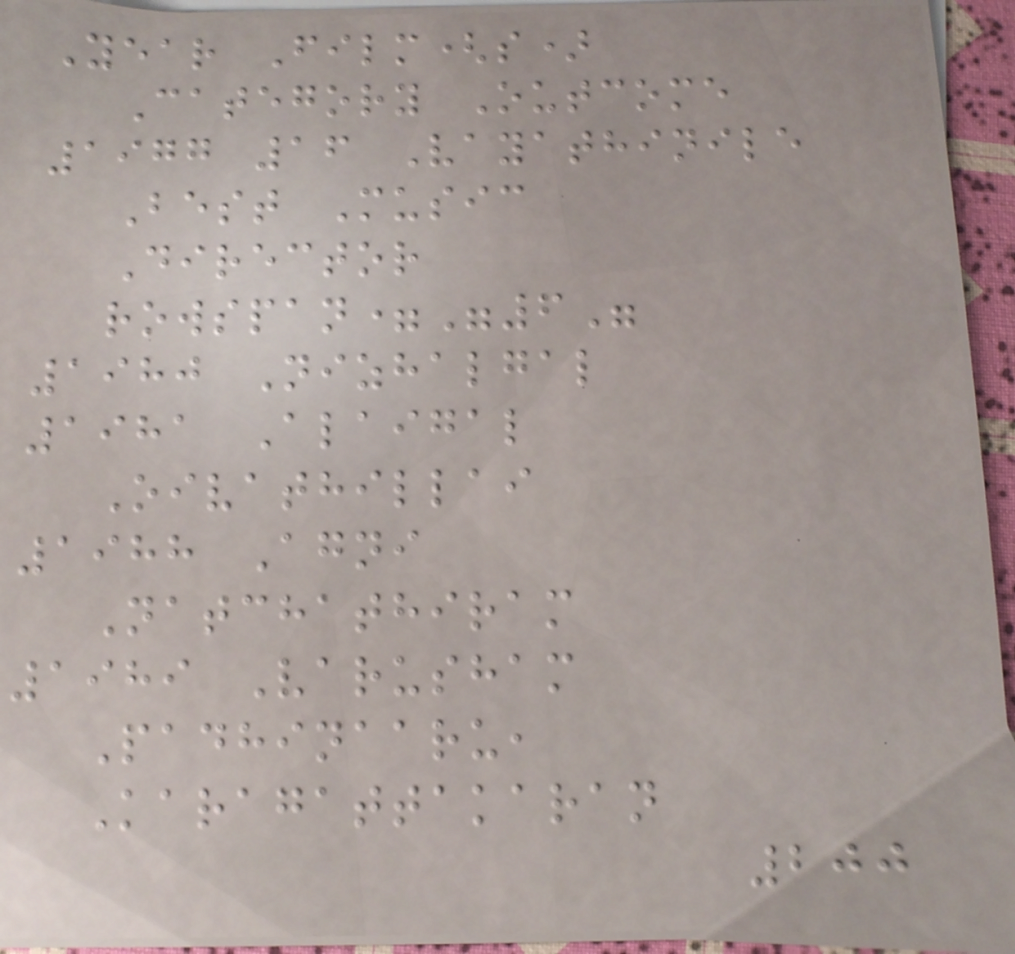Year Film(s)
Category Outcome
1977 16 Vayathinile
Best Music
Director
rowspan="6"
1980 Nizhalgal
1981 Alaigal
Oivathillai
1988 Agni
Natchathiram
1989 Varusham
Padhinaaru,
Karagattakaran
200
